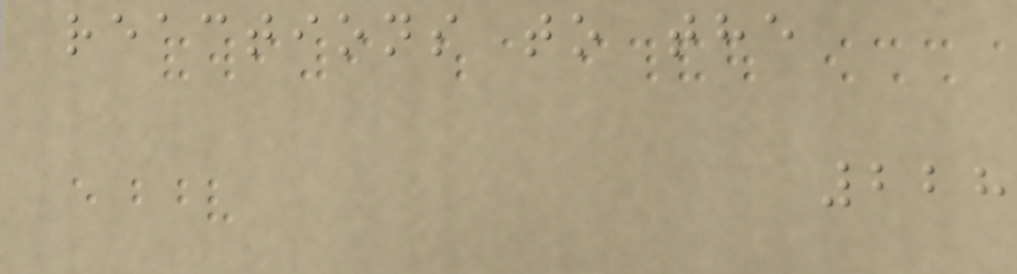reactions to the
228
